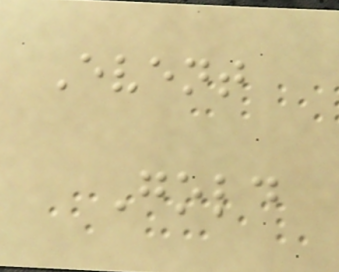Event
Gold
